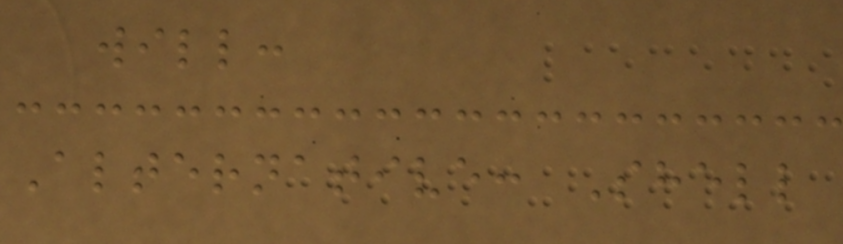will:
Alternative: Shell
